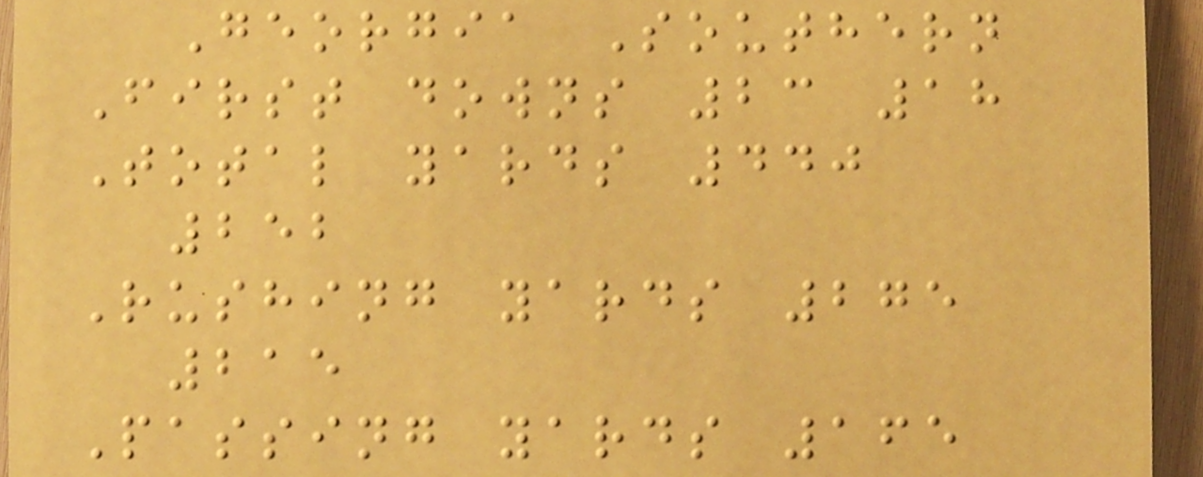Georgia Southern
First downs 23 18
Total yards 440
252
Rushing yards 275
215
Passing yards 165
